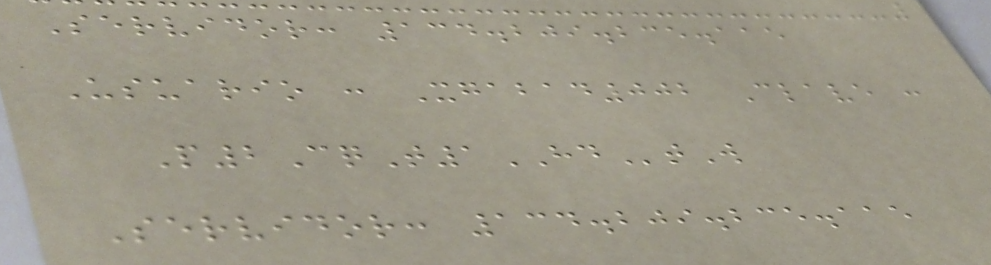Servidor: 134.209.235.115
Usuario : Xgabad002 Clave :
P2CqT1HDtW
Servidor: 134.209.235.115
